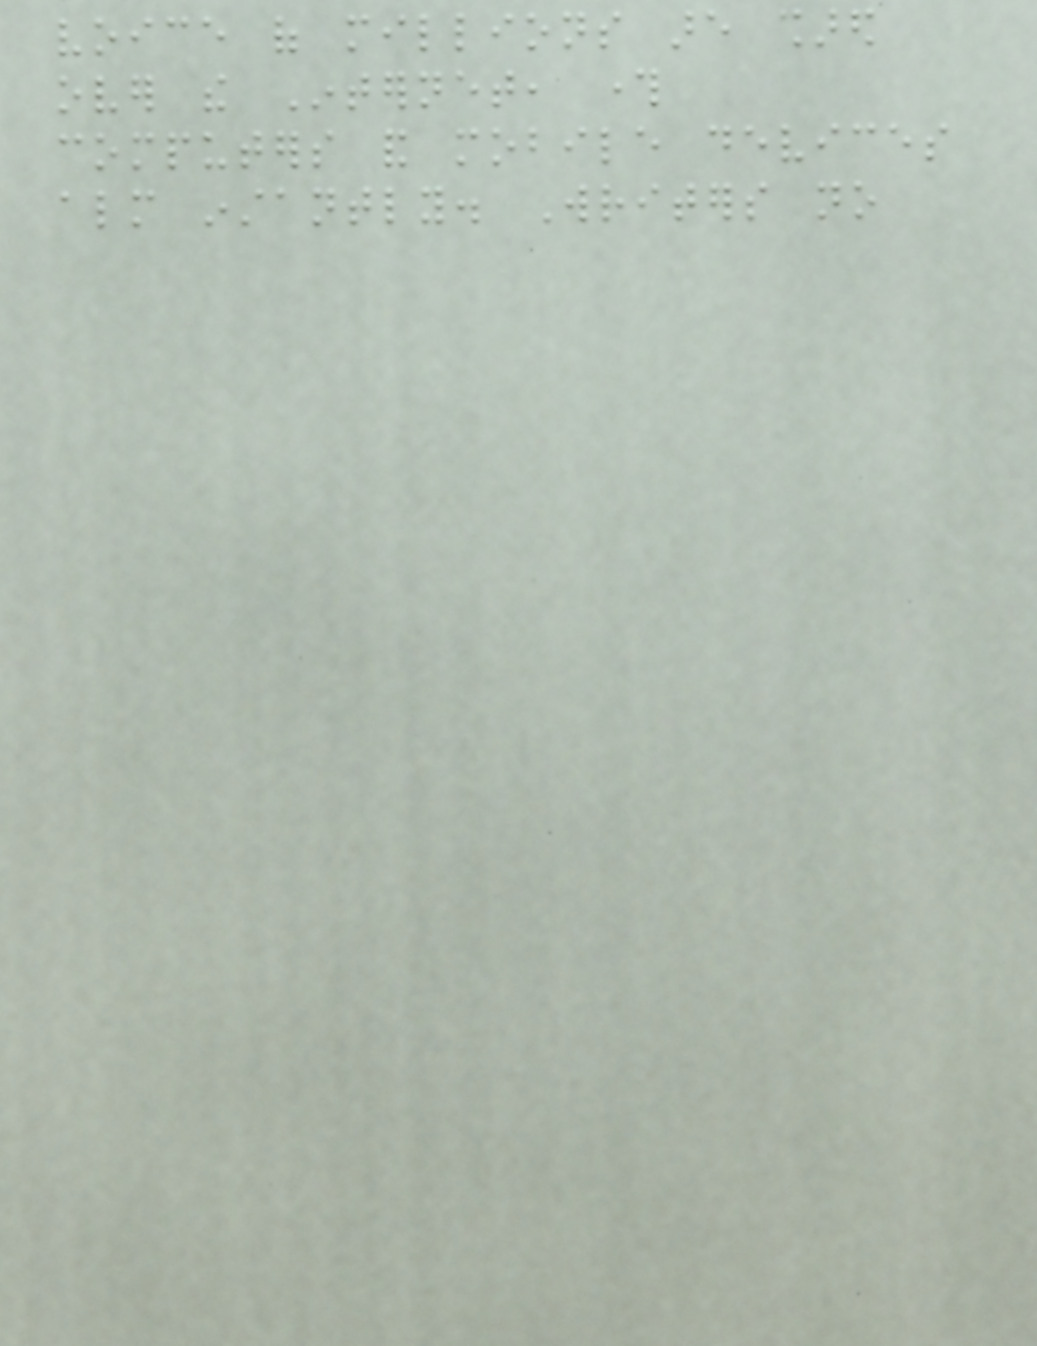voice of millions are shared
over the Internet, through
computers and mobile devices
almost instantly. Writers no
